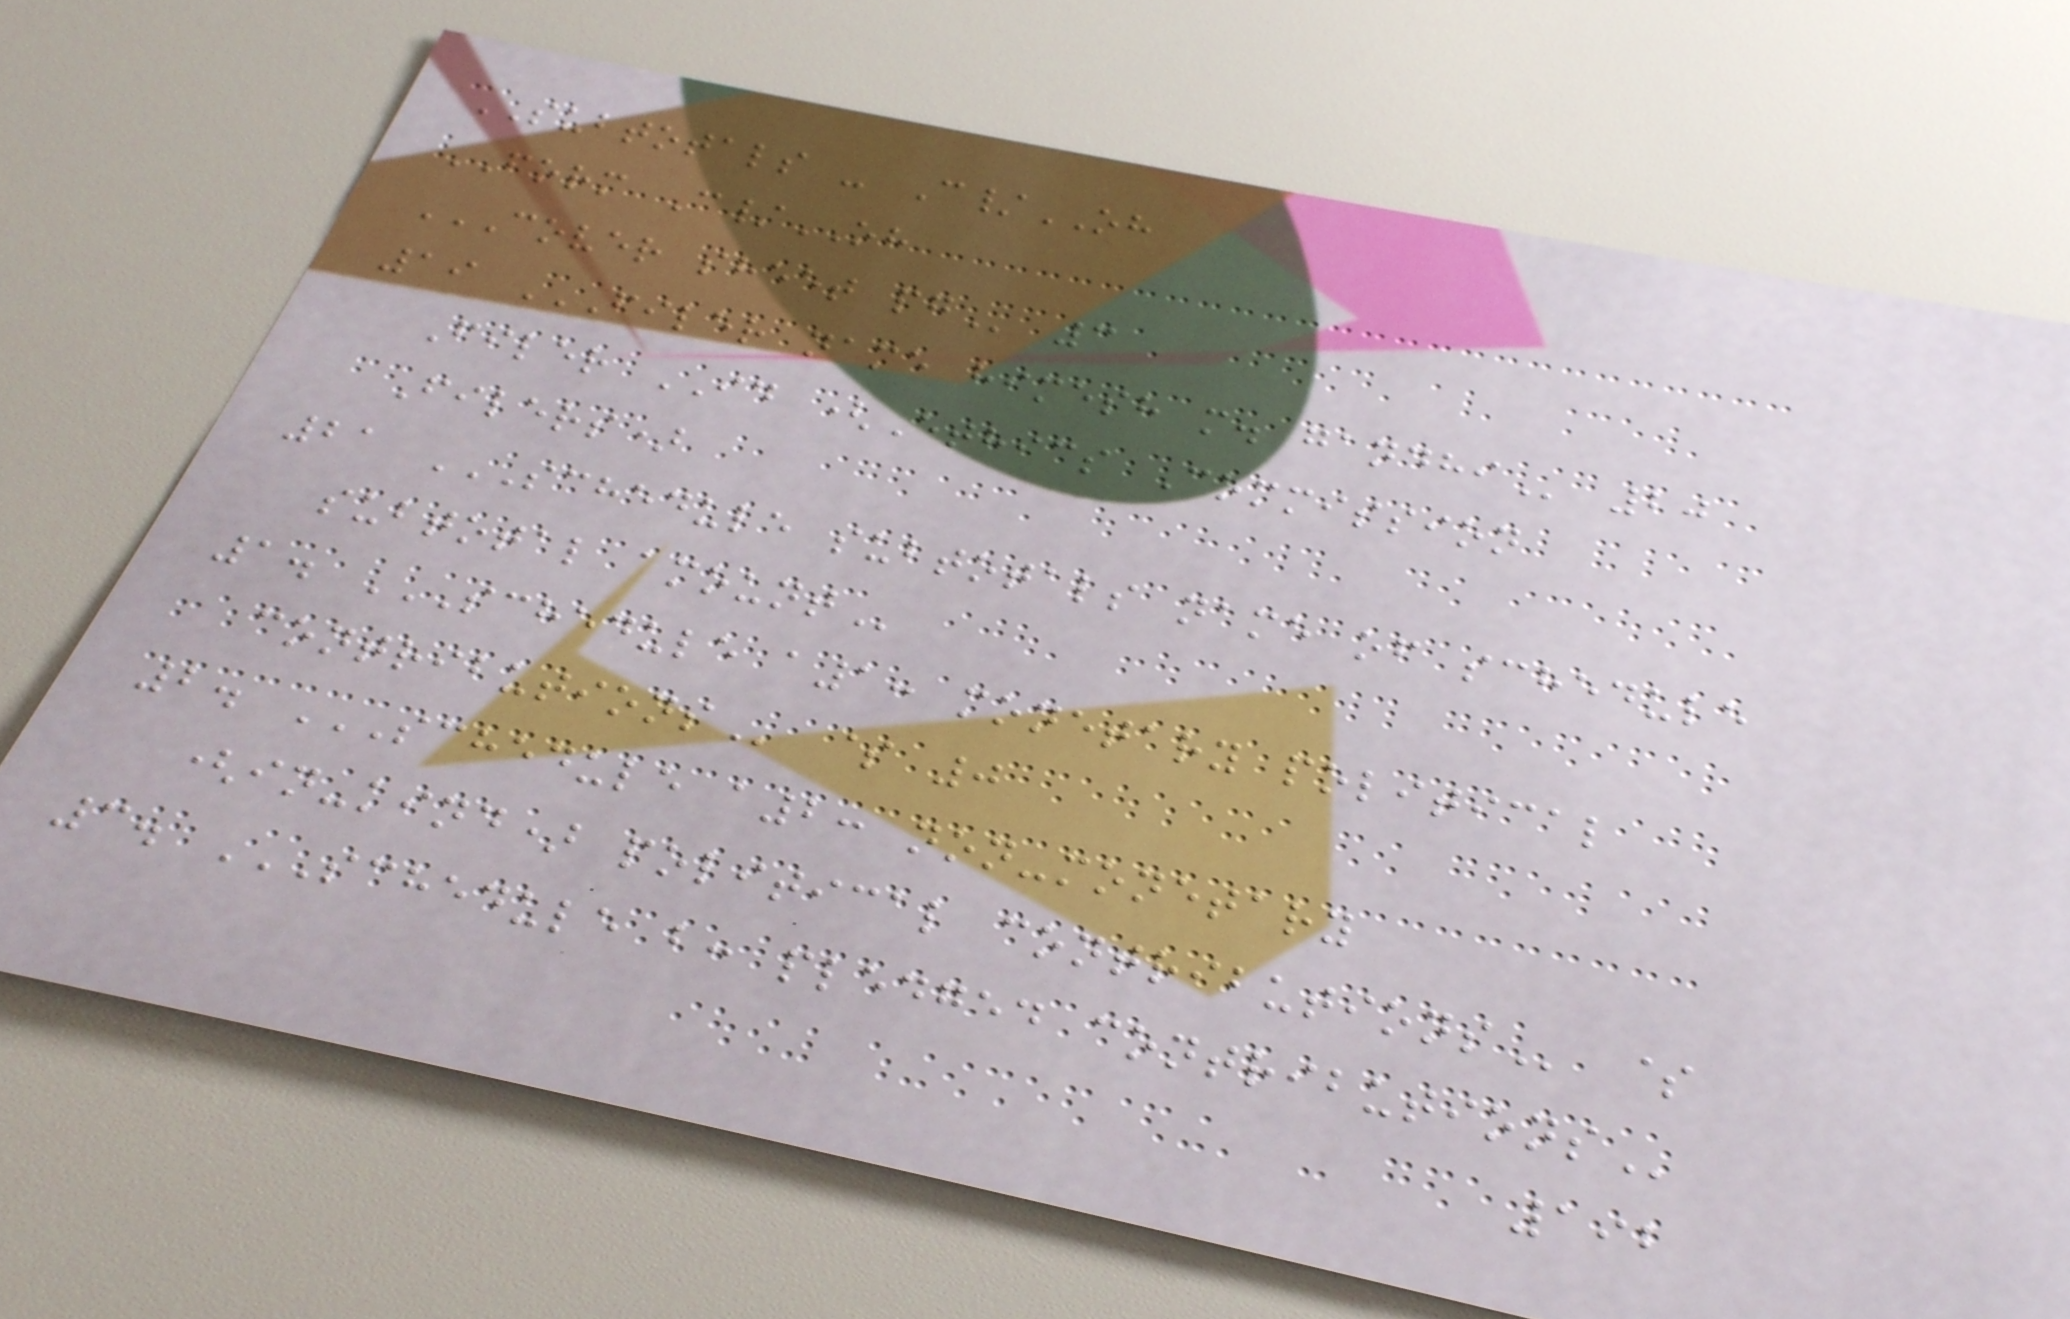SUBTOTALS - C/OH
FORM C/OH
COVER SHEET PG 3
19 FILER NAME HIMESH M. GANDHI 20
Filer ID (Ethics Commission
Filers)
21 SCHEDULE SUBTOTALS NAME OF SCHEDULE
SUBTOTAL AMOUNT
1. SCHEDULE A1: MONETARY POLITICAL
CONTRIBUTIONS $ 0
2. SCHEDULE A2: NON-MONETARY
(IN-KIND) POLITICAL CONTRIBUTIONS $
3. SCHEDULE B: PLEDGED CONTRIBUTIONS
192
